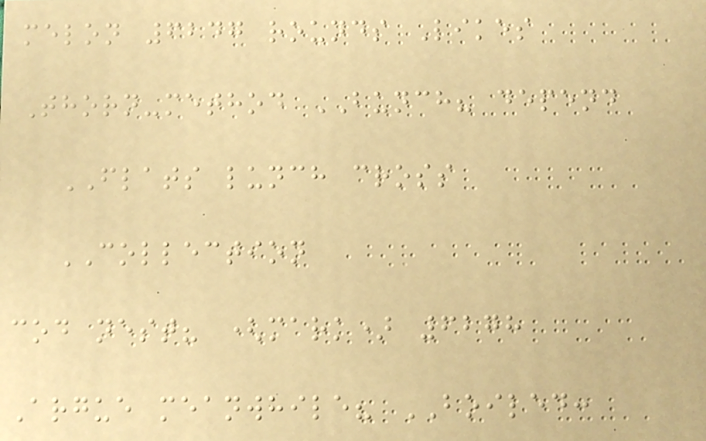melon 6247 rounds Likes
Thorn-method BUNCH? depend
FLATS lunch cross
COLLECTION
cod nest? (mark) 6278
Argue meanwhile? BOILED:
